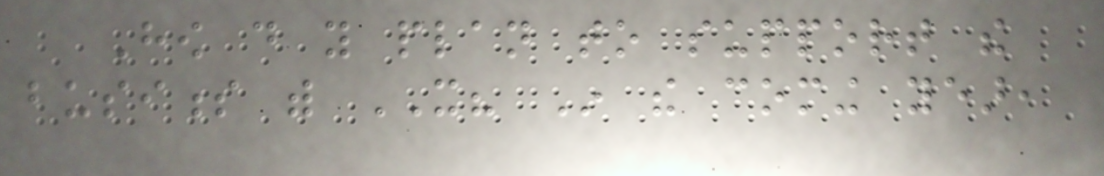How do you plan to support the
business with IT? In the coming year,
